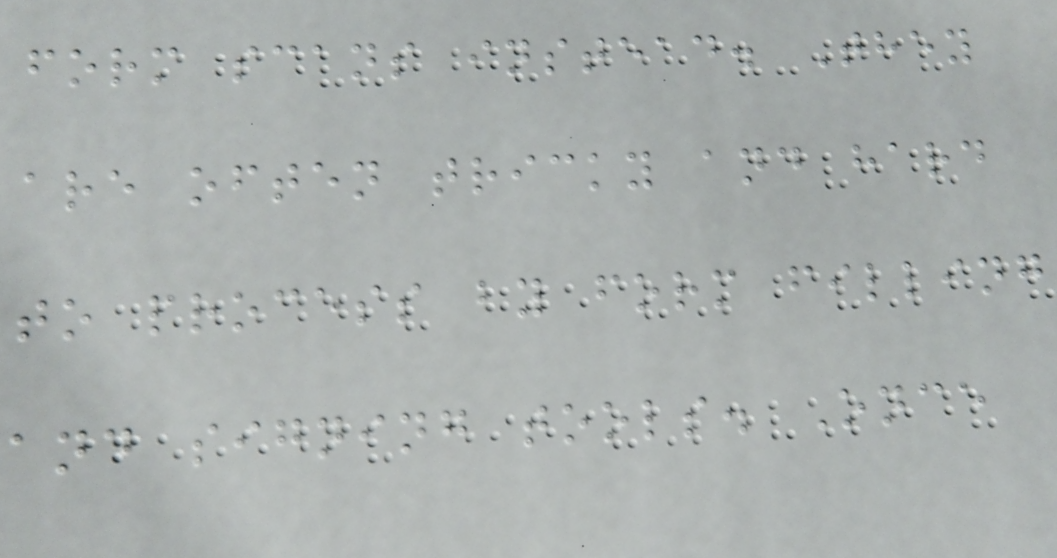form scans instead. They
are often tricky and hard
to process by form filling
and signing tools. Once
